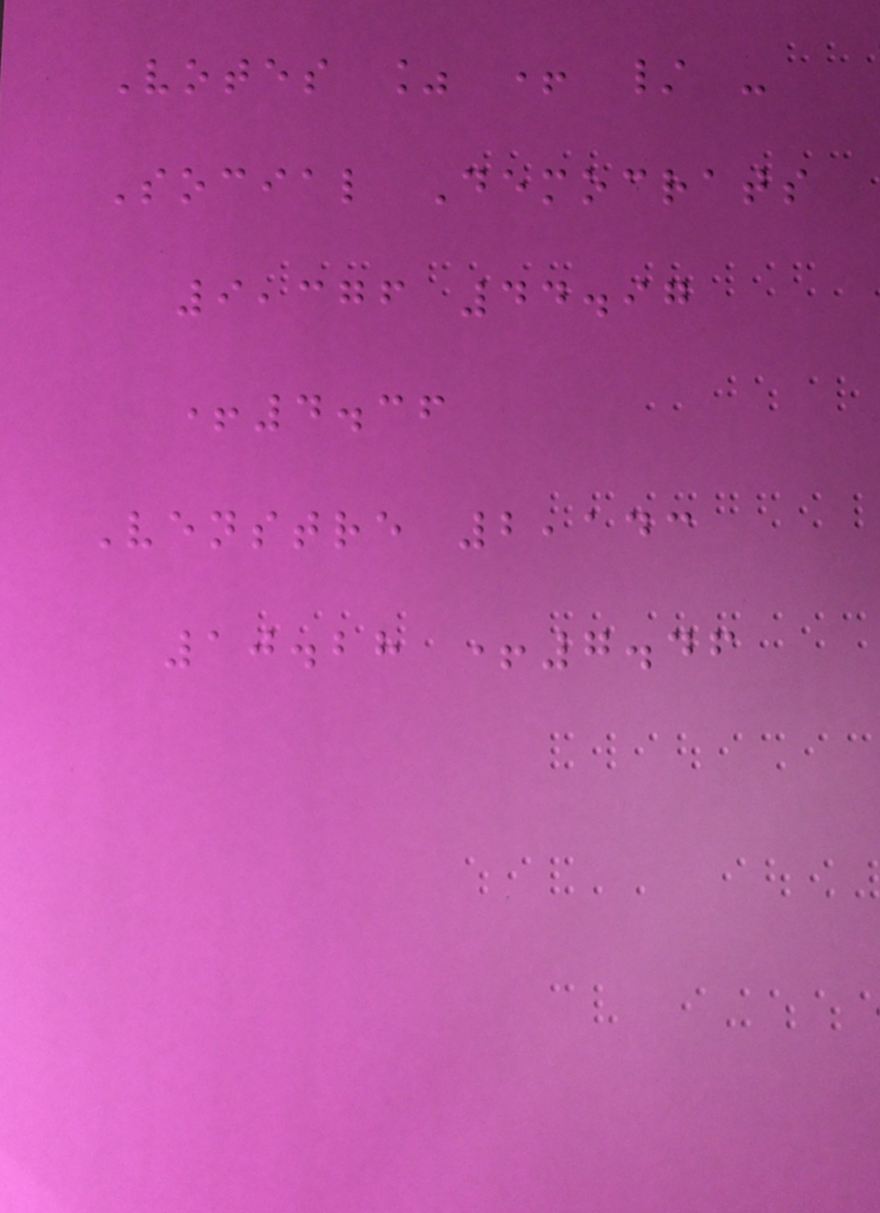Votes % + / -
Social Democrats
9,376 44.97
+4.36
Venstre 2,143
10.28 +7.46
